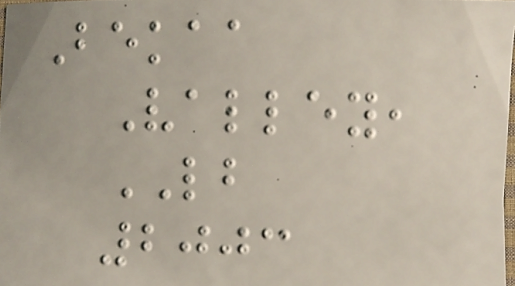Bekaa
Valley,
LB
2003
